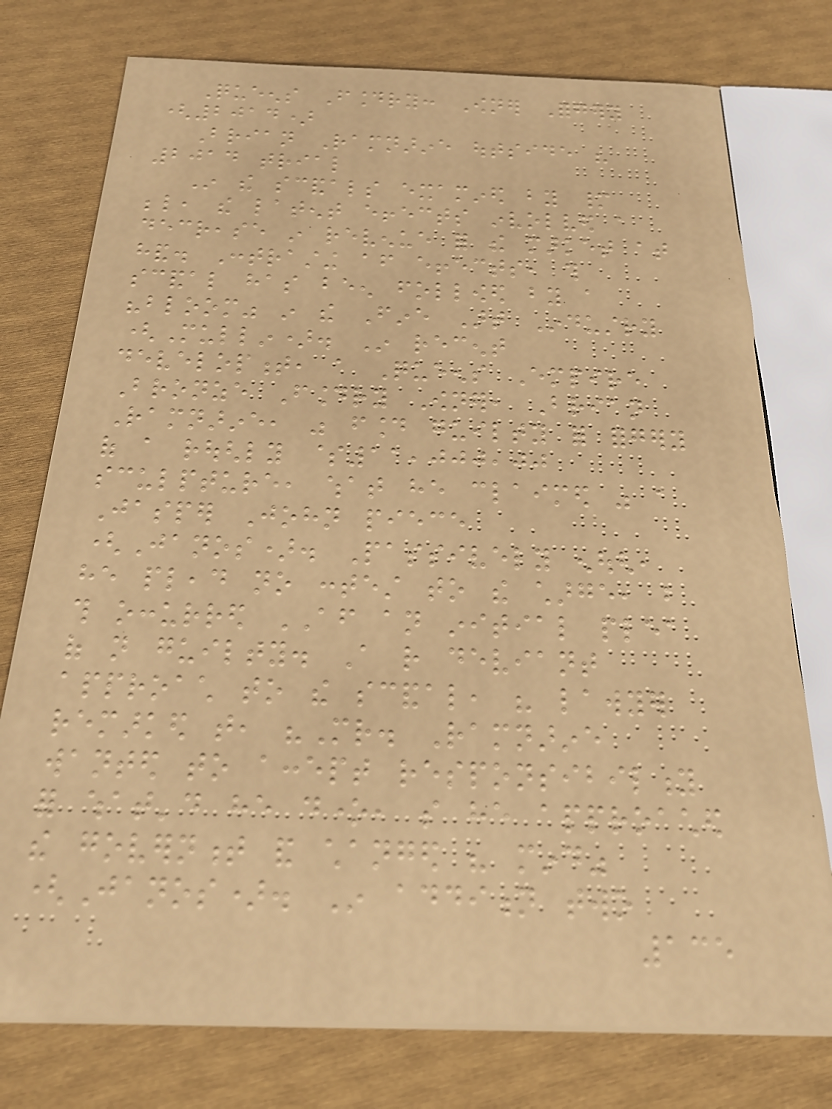Queens Foundry: Owner Forgery
(2014)
Brian Ramnarine outside his
2014 trial
In the scandals examined by many
below, the latent effects involved a
decrease in revenue for the market at
hand. Contrasting after effects, this
scandal has been followed by a
"bloom" in the Fine Art Industry
(Mullin). In recent
development, a Queens Empire
Bronze Foundry Owner, Brian
Ramnarine, was found guilty for forgery
of a roughly $11,000,00
sculpture, what he claimed was a
Jasper John piece
(Janos). Passively enough,
he plead no contest to the charge, but
this occurred AFTER an initial plea
of not guilty. A rather deviant
approach to the scandal, his lawyer
remarked that, "Mr. Ramnarine
wanted to accept responsibility
for what'd he done, so he approached
the government and changed his mind"
(Janos). In addition two
135
